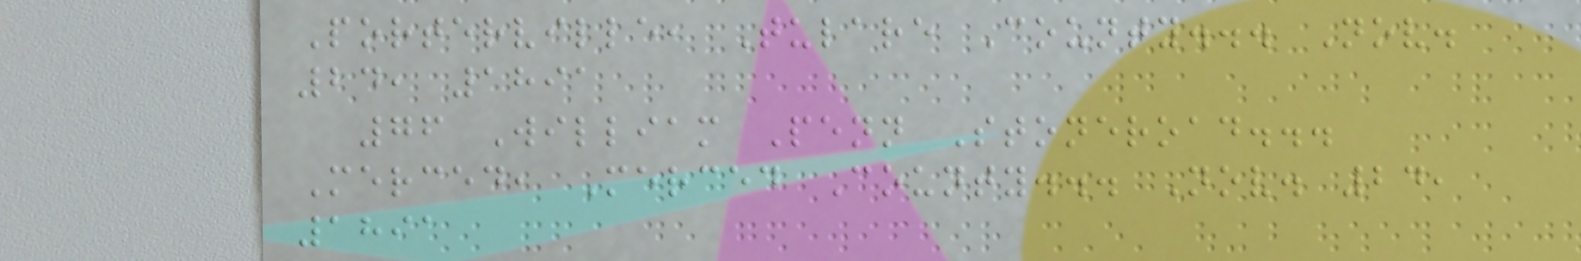Porterville, Tulare County... Nov.
24, 1891
76 William Penn Stoneroad...
Merced, Merced County... Nov. 24,
1891
